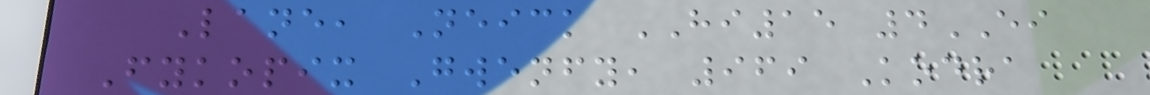Lane, Neick HI15 4EI
Fykopix Gwenfy, 969 Kodra
